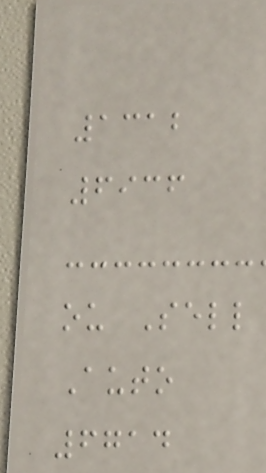1312
6936
ou Sell
Auto
6714
